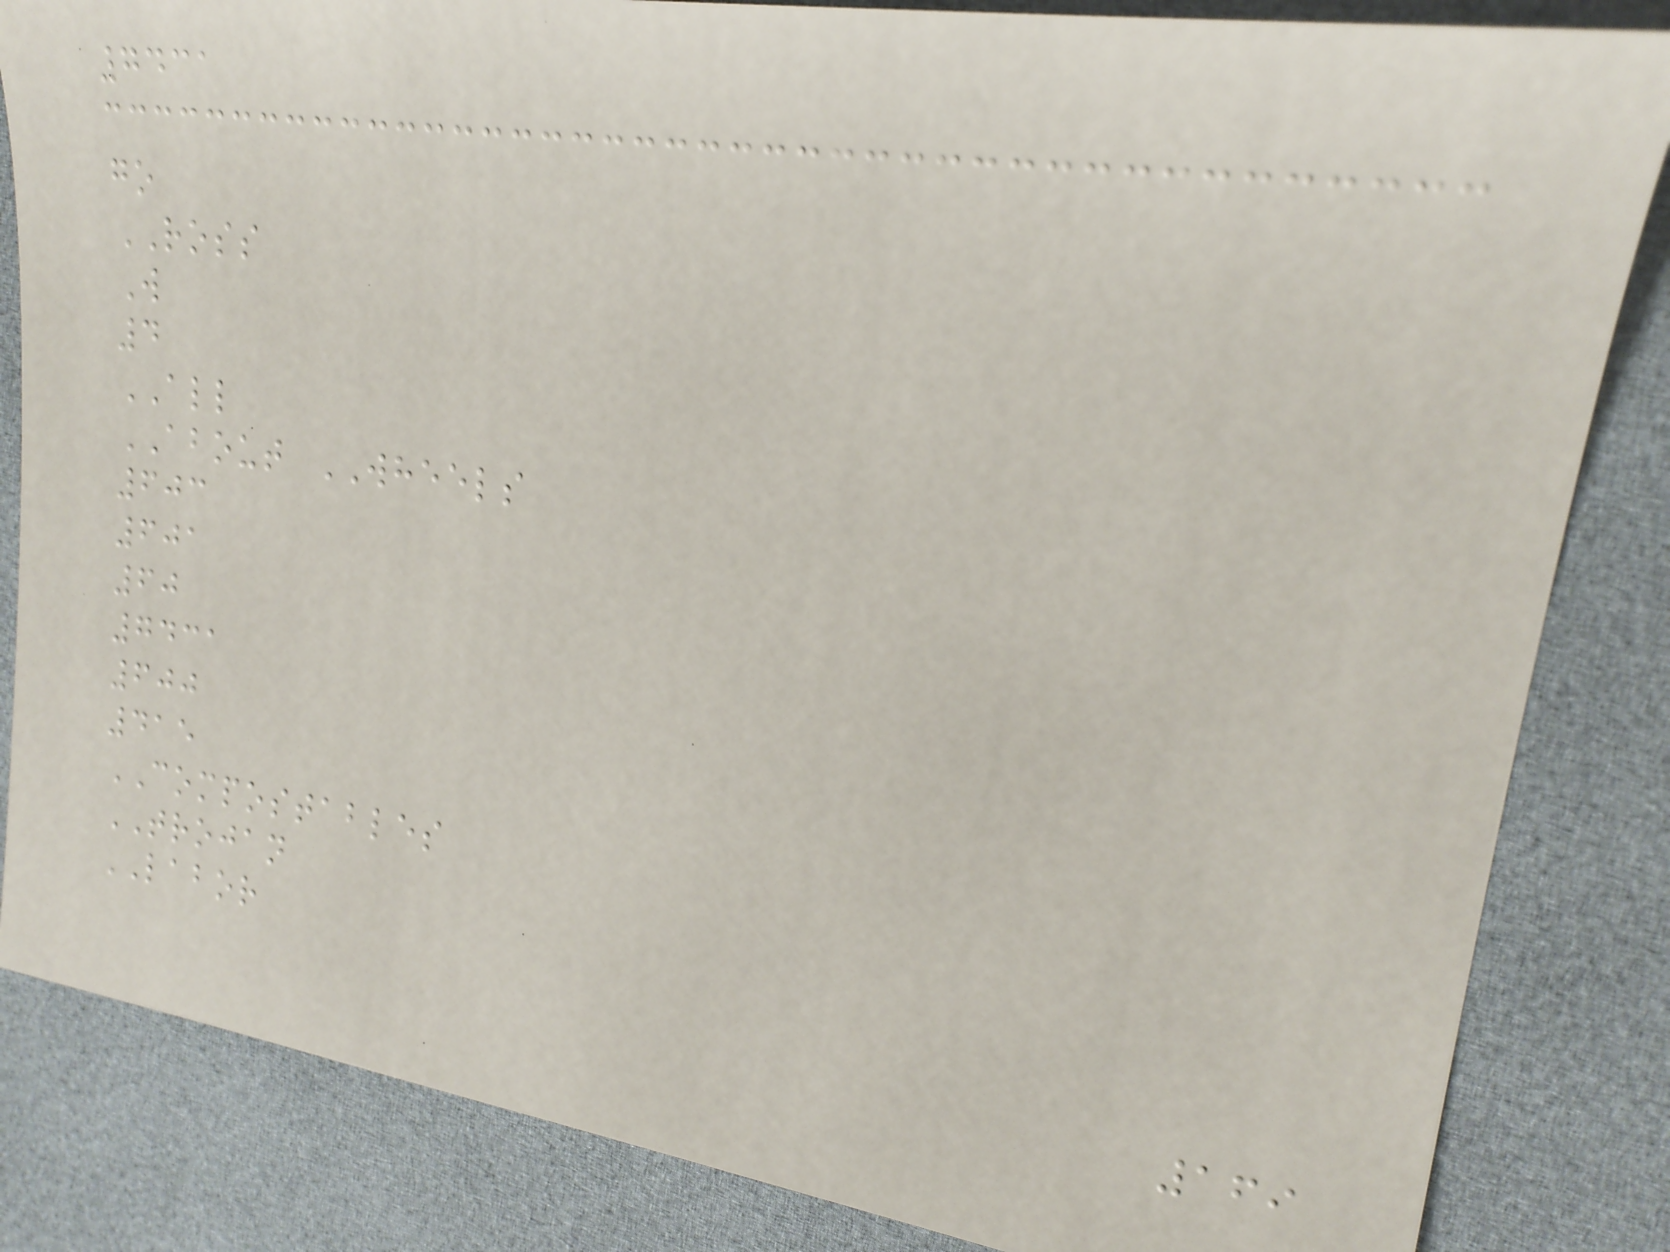7431
go
ROSS
W
4
ALL
ABOUT WHEELS
603
601
60
7431
600
415
COMPOSTABLES
TROJAN
LABOR
169
